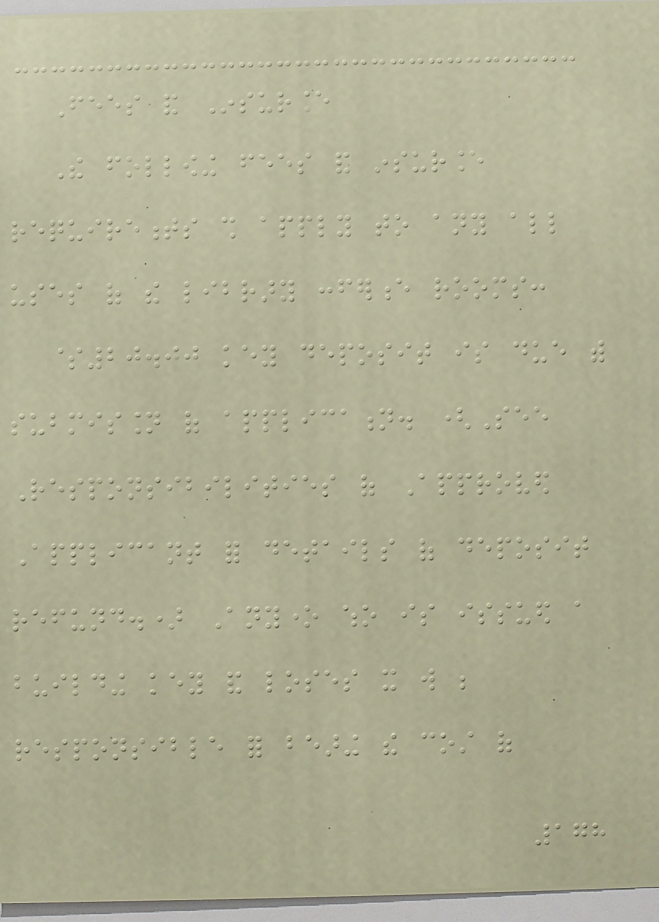Fees and Insurance
The following fees and insurance
requirements shall apply to any all
uses of the library conference rooms:
$20.00 key deposit is due with
submission of application. (See
Responsibilities of Approved
Applicant for details of deposit
refund.) Anyone who is issued a
building key and loses it will be
responsible for bearing the cost of
178
